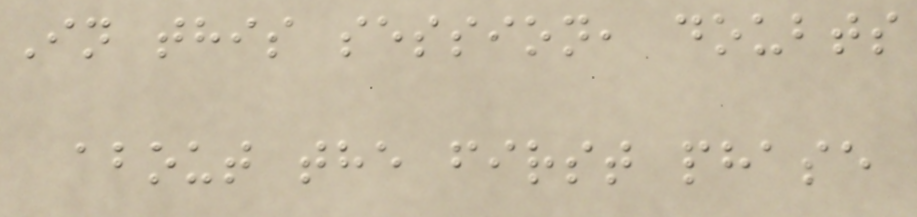In this session, doubts
about the first phase
